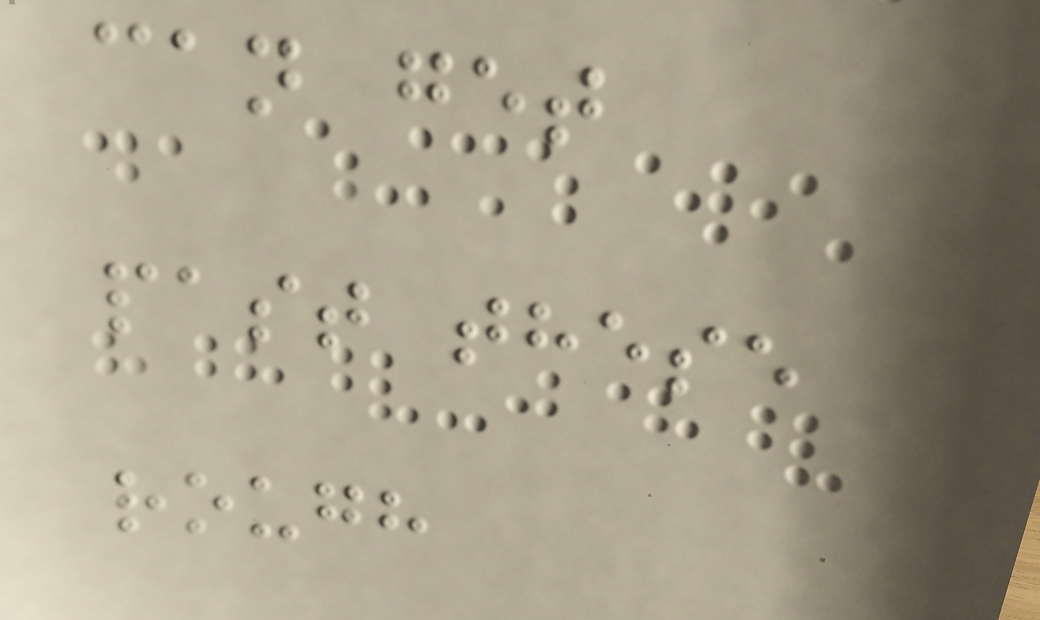can get
past these
rough
